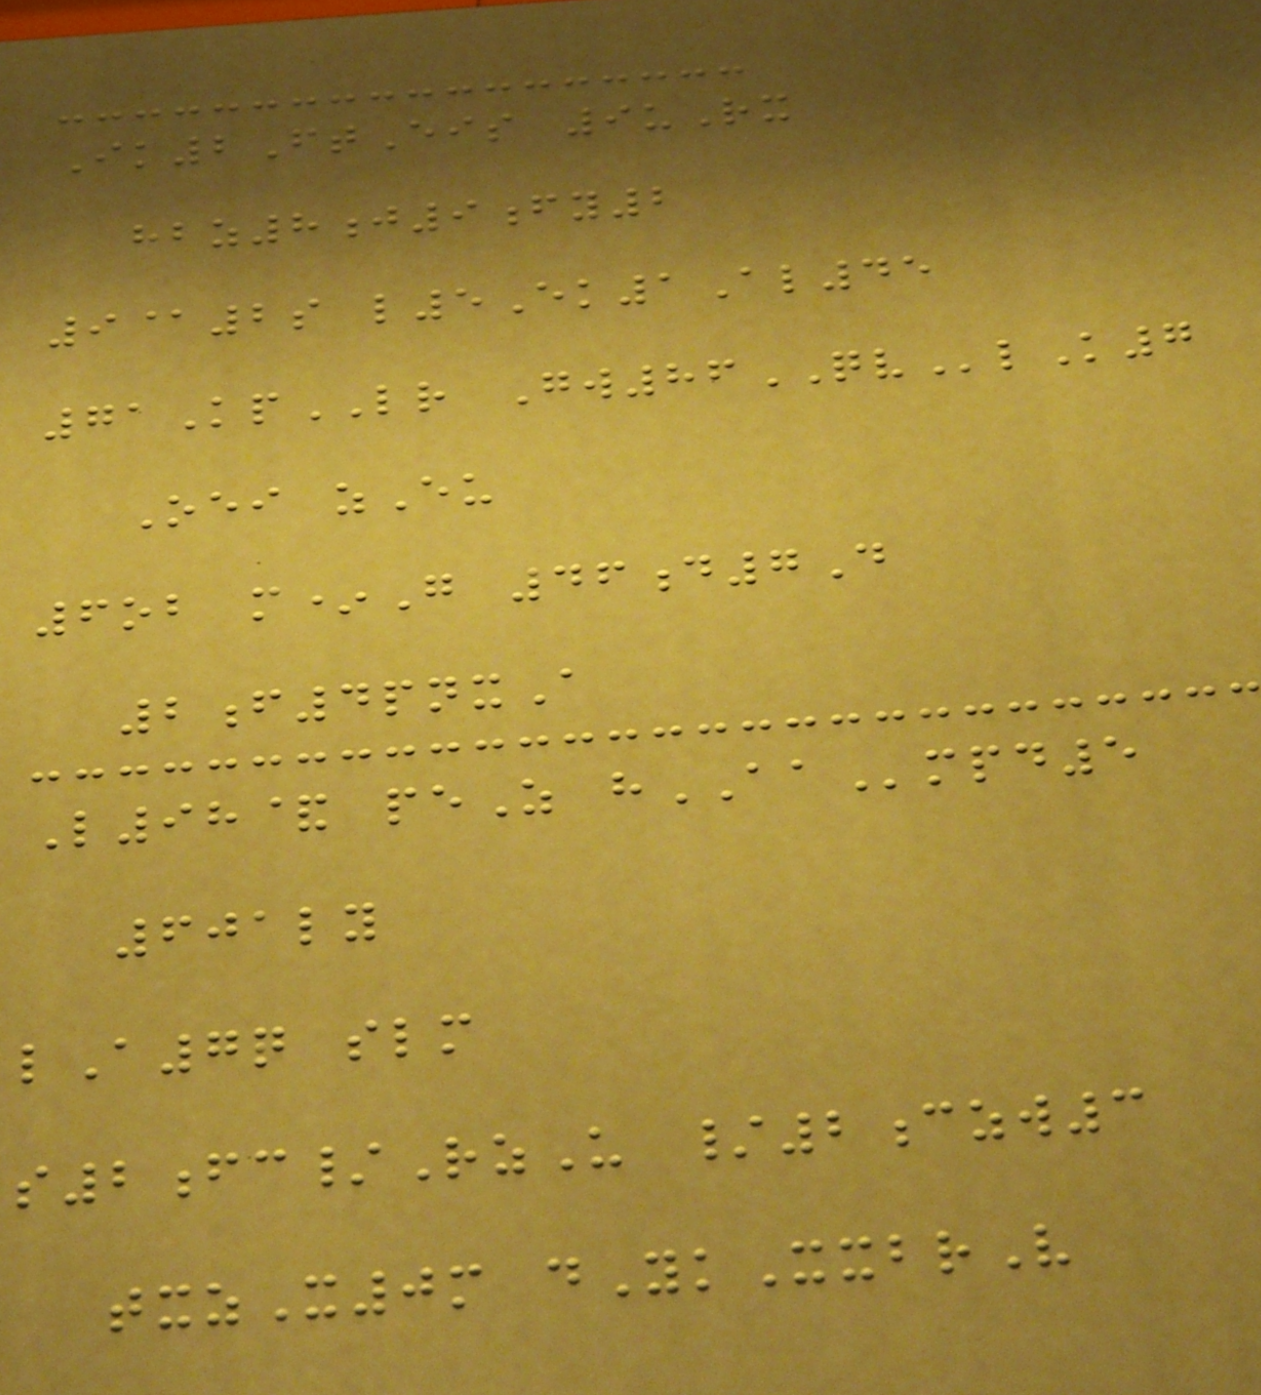Ik2FtEis 9uRx
hbz8j9fy2
9@2s l5Ek1Al45
71KpLR Gw86QVlK7
Oei zEu
6ob m*G 46d7D
2f4pnxA
L98& peZ hAAmpd5
601ly
lA7q slm
s2fc/RzU /2czw3
txzX0m dYkXxbrV
